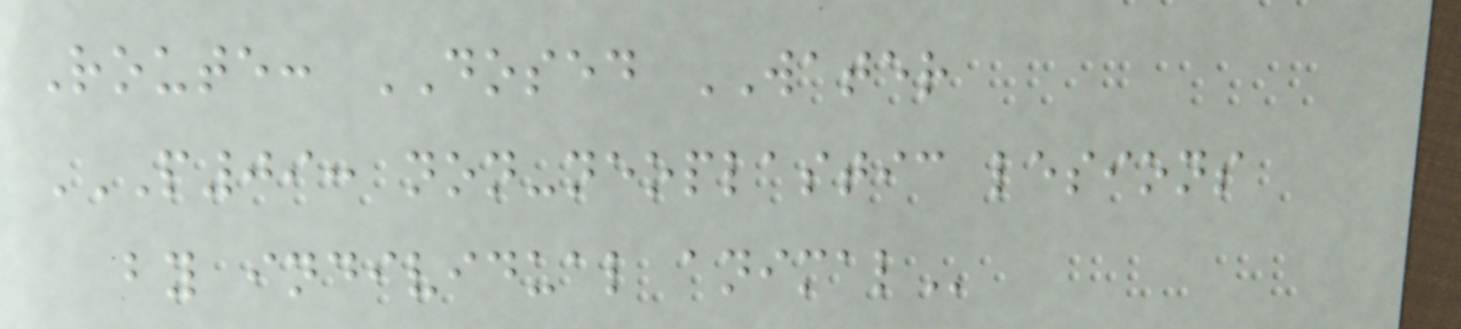Route: DOSED WATER
P09: NON-NEOPLASTIC LESIONS
BY INDIVIDUAL ANIMAL
